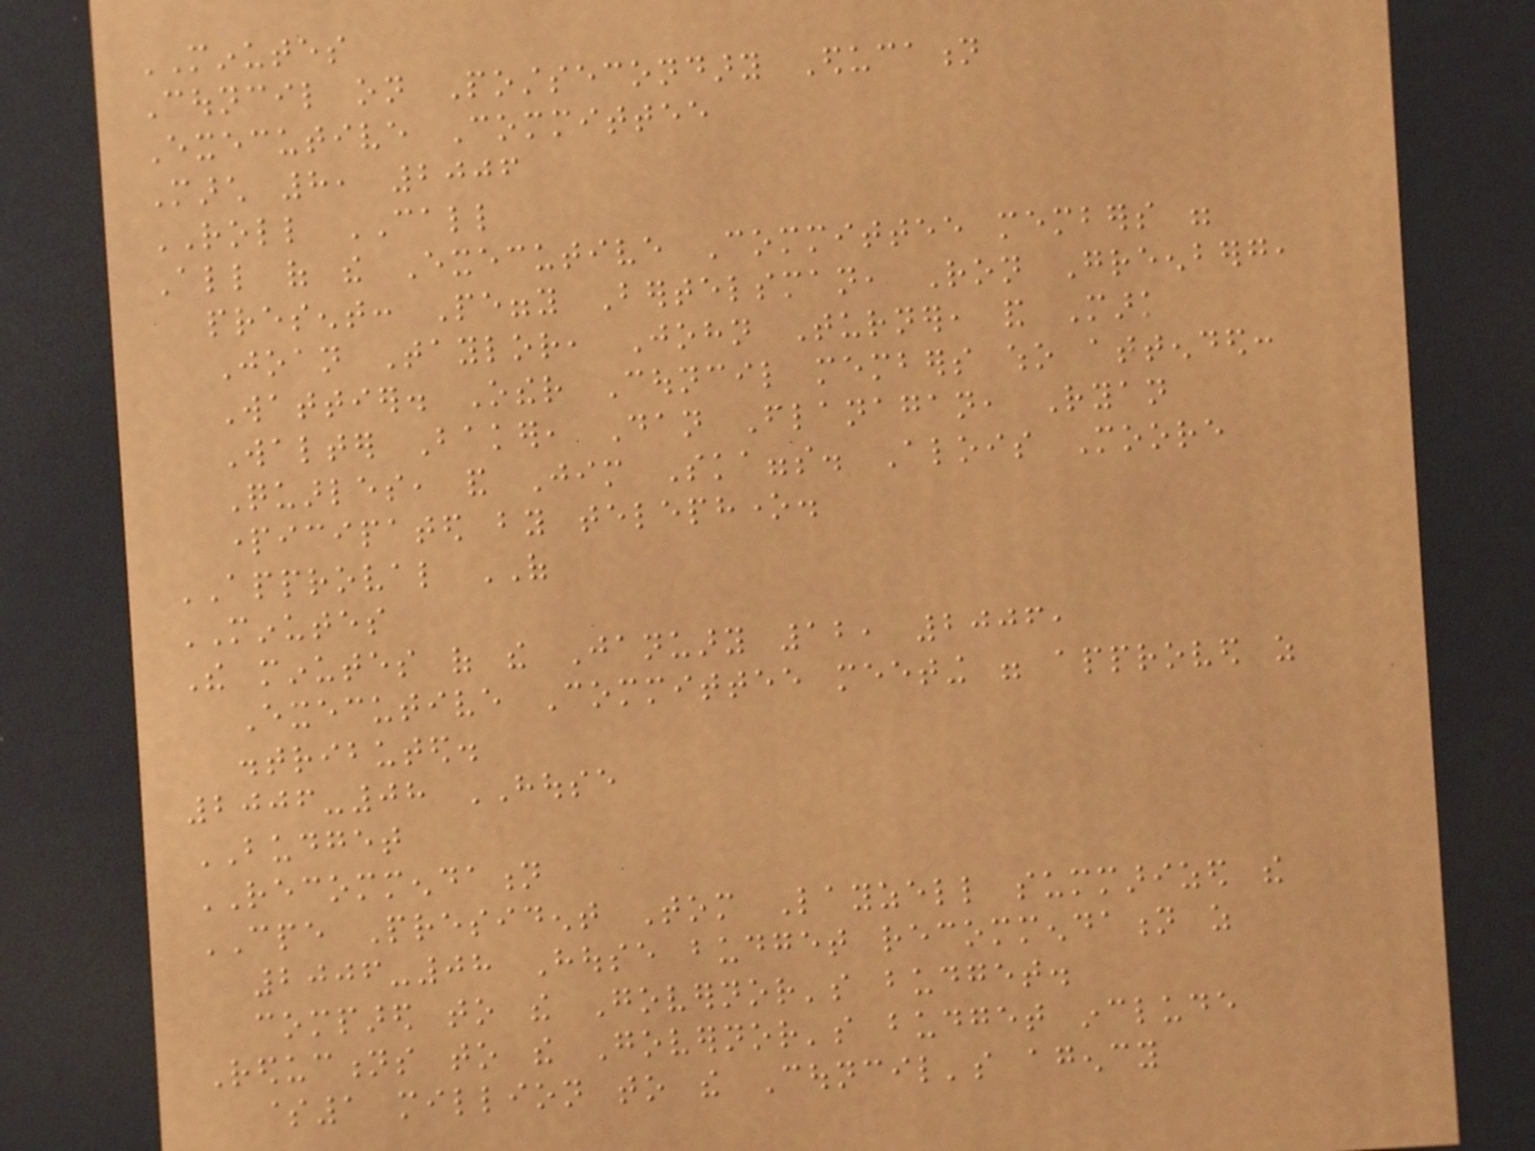MINUTES
Council on Postsecondary Education
Executive Committee
March 8, 2006
ROLL CALL
All of the Executive Committee members were
present: Peggy Bertelsman, Ron Greenberg,
Joan Taylor, John Turner, and Mark
Wattier. Other Council members who attended:
Walter Baker, Dan Flanagan, Ryan
Quarles, and Jim Skaggs. Alois Moore
participated by telephone.
APPROVAL OF
MINUTES
The minutes of the January 12, 2006,
Executive Committee meeting were approved as
distributed.
2006-08 HOUSE
BUDGET
RECOMMENDATION
CPE President Tom Layzell summarized the
2006-08 House budget recommendation as
compared to the Governor's budget.
Reductions to the Governor's budget include
$1 million to the Council's agency
